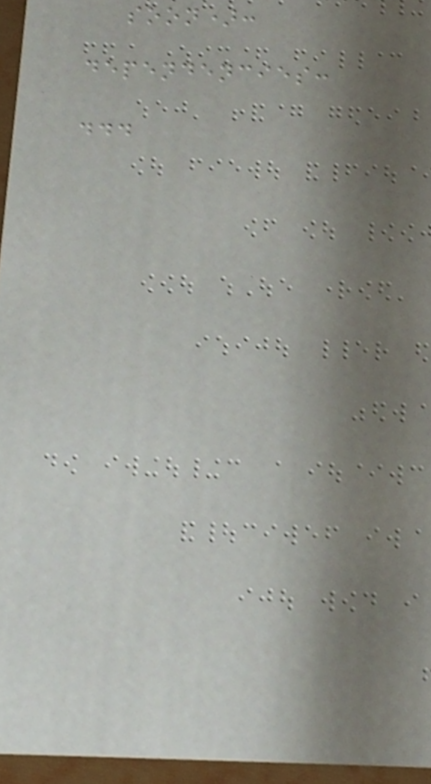soon):
dependencies:
...
